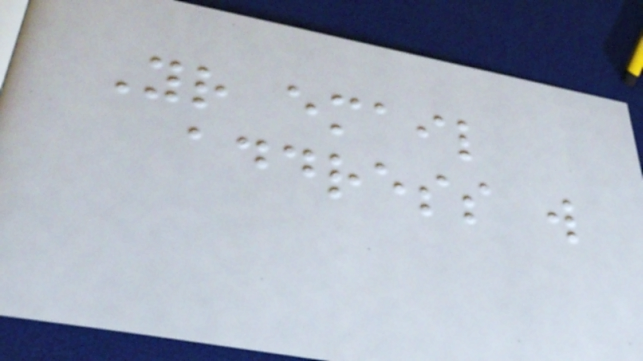Your email
address will
